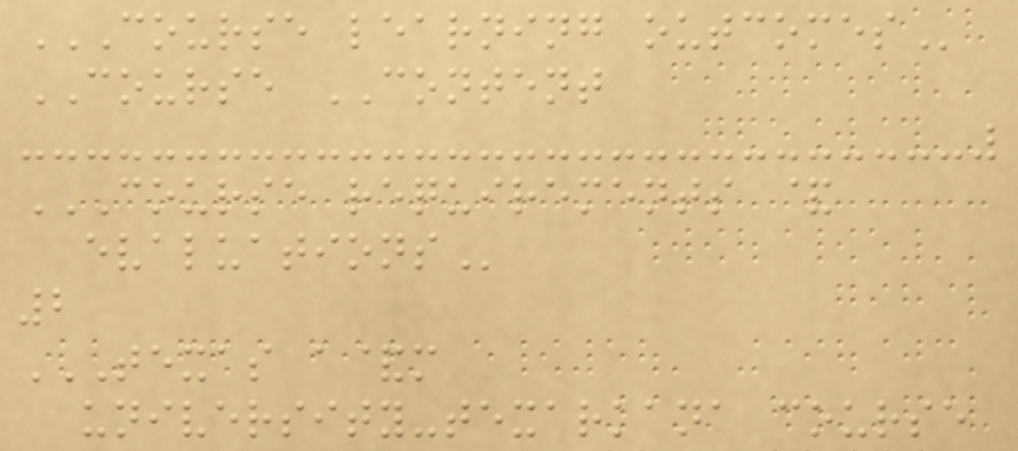COURSE LEARNING OUTCOMES
COURSE CONTENT
COURSE REQUIREMENTS &
EVALUATIONS
2
TEXAS A&M
UNIVERSITY-TEXARKANA COURSE
